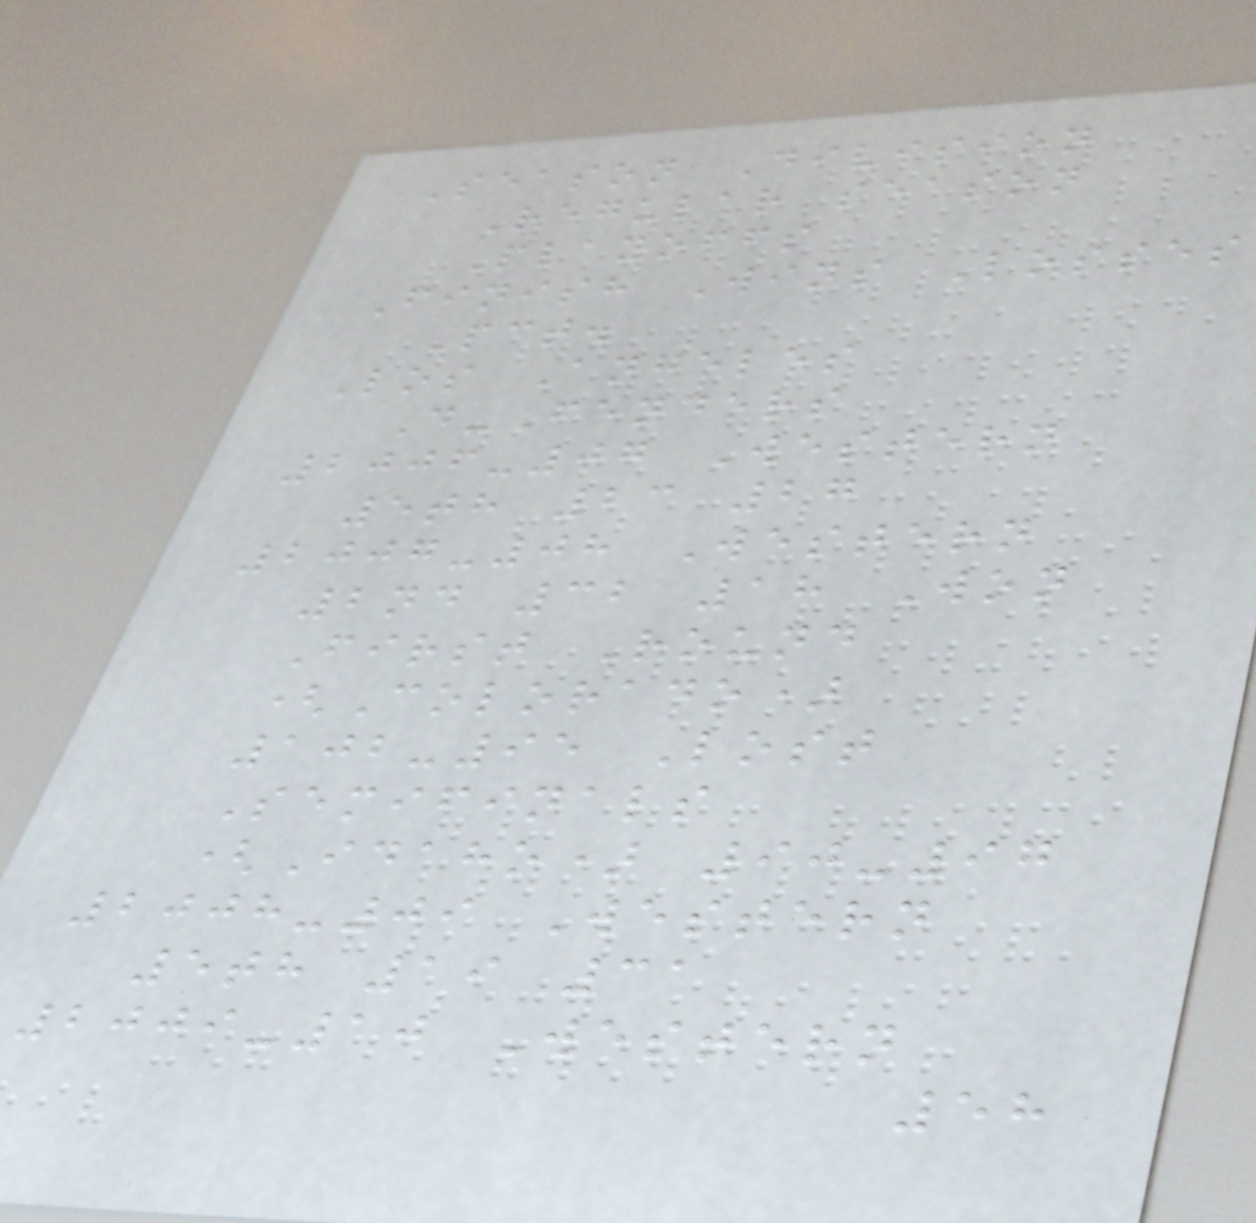Season Division
Regular season
Playoffs
Finish Wins Losses
Pct.
Los Angeles
D-Fenders
2006-07 Western
5th 23 27
2007-08 Western
2nd 32 18 Won
First Round
(Colorado)
102-95 Lost
Semifinals
(Idaho) 90-97
2008-09 Western
5th 19 31
2009-10 Western
58
